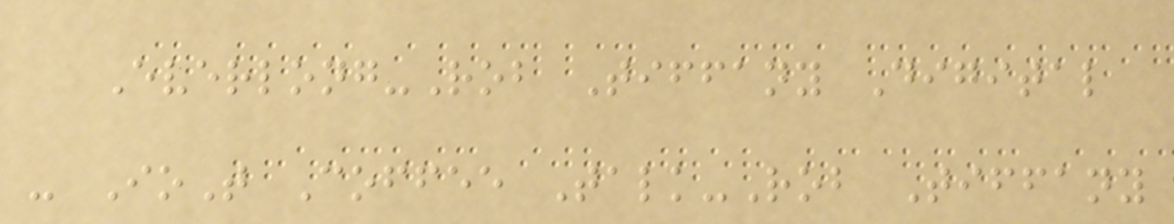Everlong-Rob Tiffany Digital
- IoT Coffee Talk-Rob Tiffany
